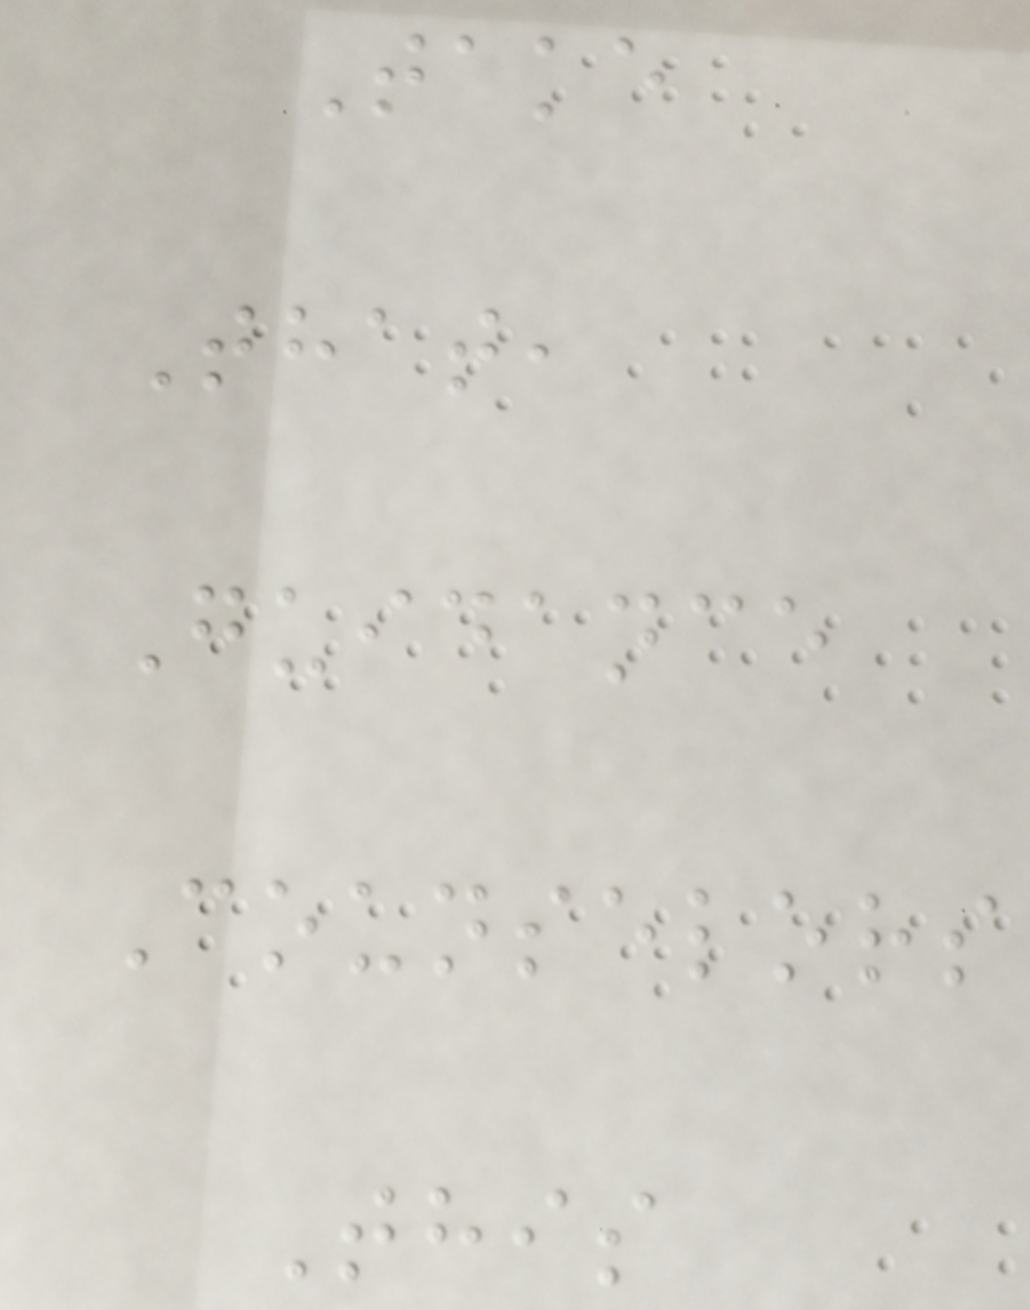Take
That,
Guidance
Counselors
This
